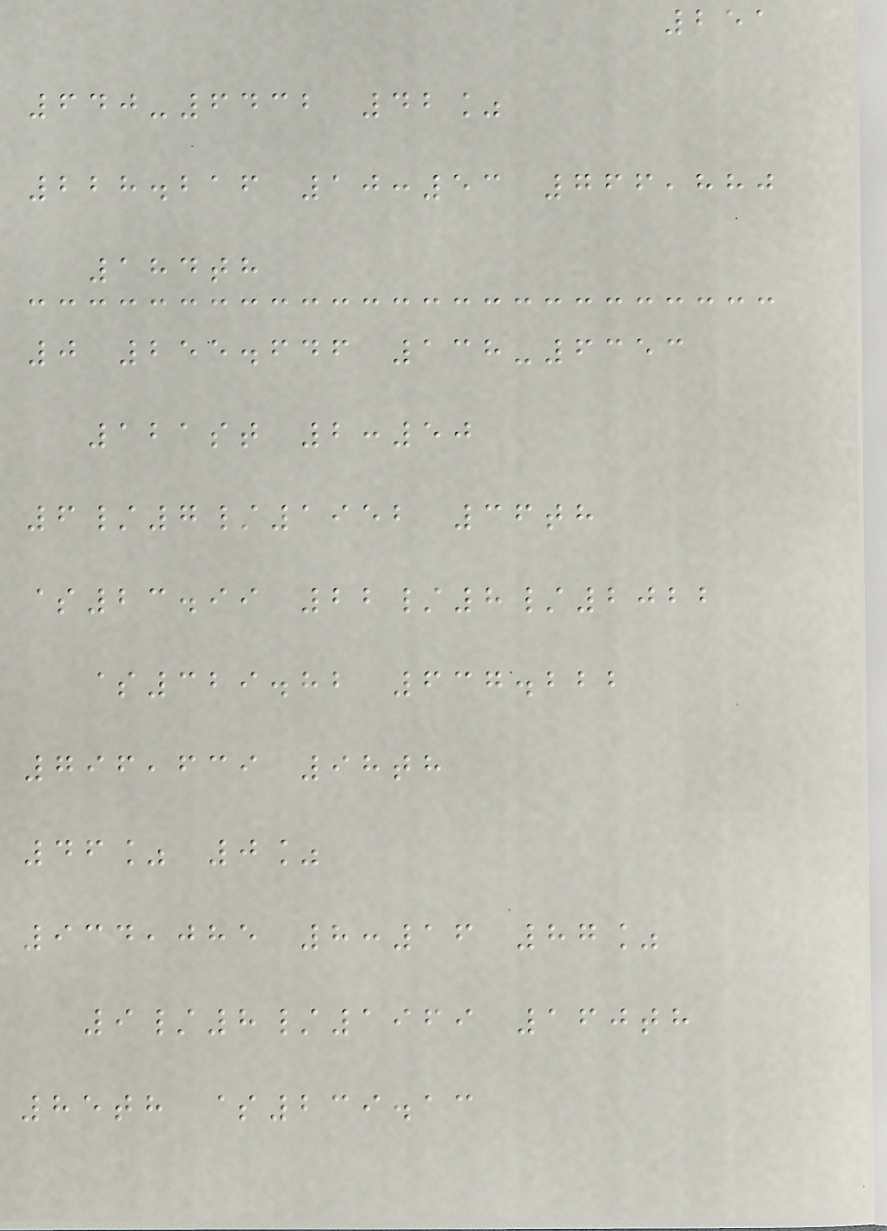251
640-6432 42%
228.216 10:53 766,880
184th
0 255.646 138-6353
121st 2:50
6/7/1952 36th
$23.99 22/8/2022
$329.82 637.222
796,639 98th
46% 0%
934,085 8:16 87%
9/8/1969 160th
85th $239.13
